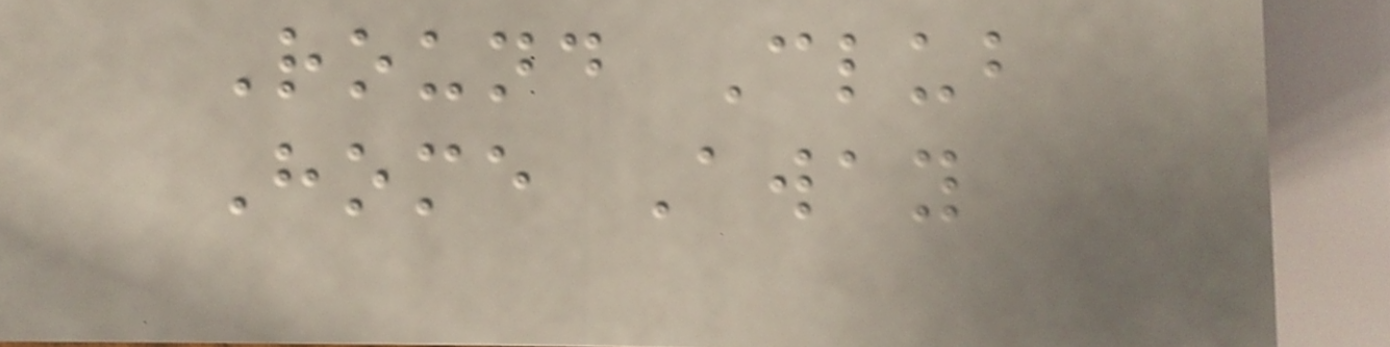Round Club
Home Away
